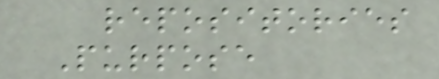repositories
Purpose
